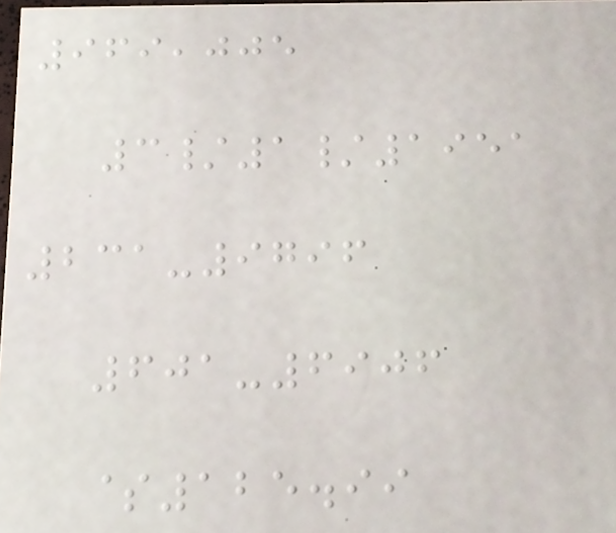969,005
3/1/1951
231-9796
601-6906
$125.99
